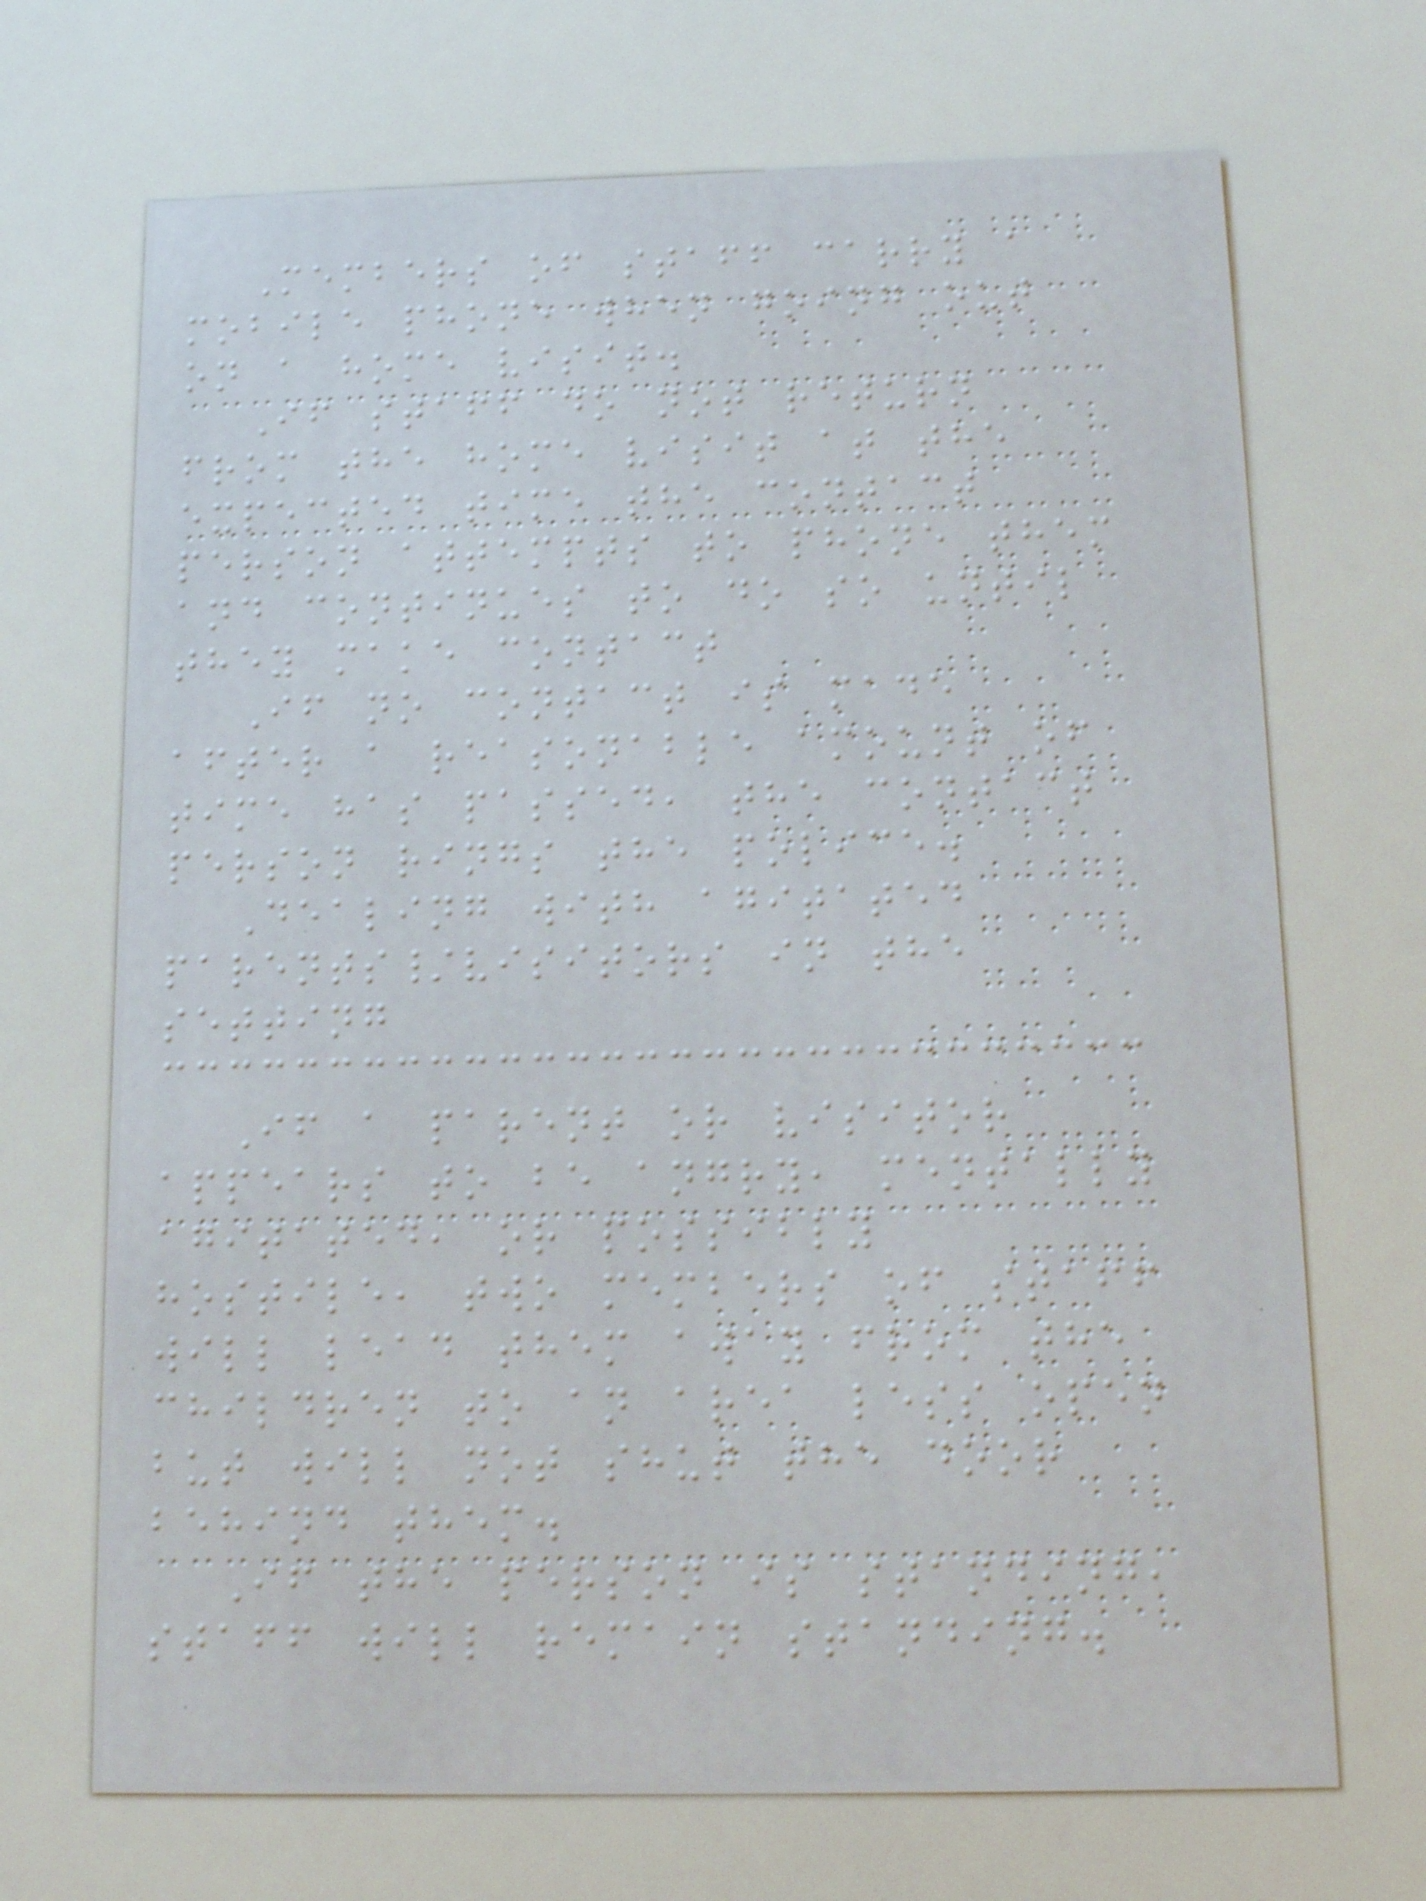Members of staff carry a
mobile phone when going out
on a home visit.
If staff do not return
from the home visit at the
expected time the contact
person attempts to phone them
and continues to do so until
they make contact
If no contact is made
after a reasonable amount of
time has passed, the contact
person rings the police.
Dealing with agitated
parents/visitors in the
setting
If a parent or visitor
appears to be angry, mentally
agitated, or possibly
hostile, two members of staff
will lead them away from the
children to an area less open
but will not shut the door
behind them.
If the person is standing,
staff will remain standing.
